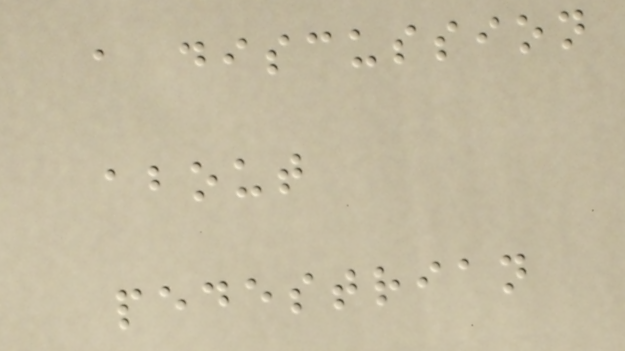a discussion
about
pedestrian
